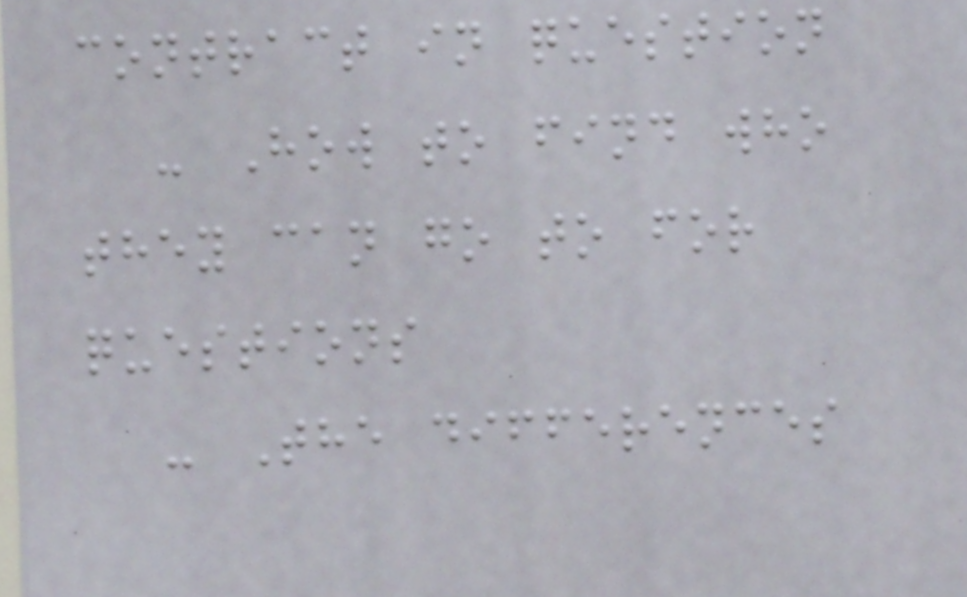contract in question
- How to find who
they can go to for
questions
- The differences
